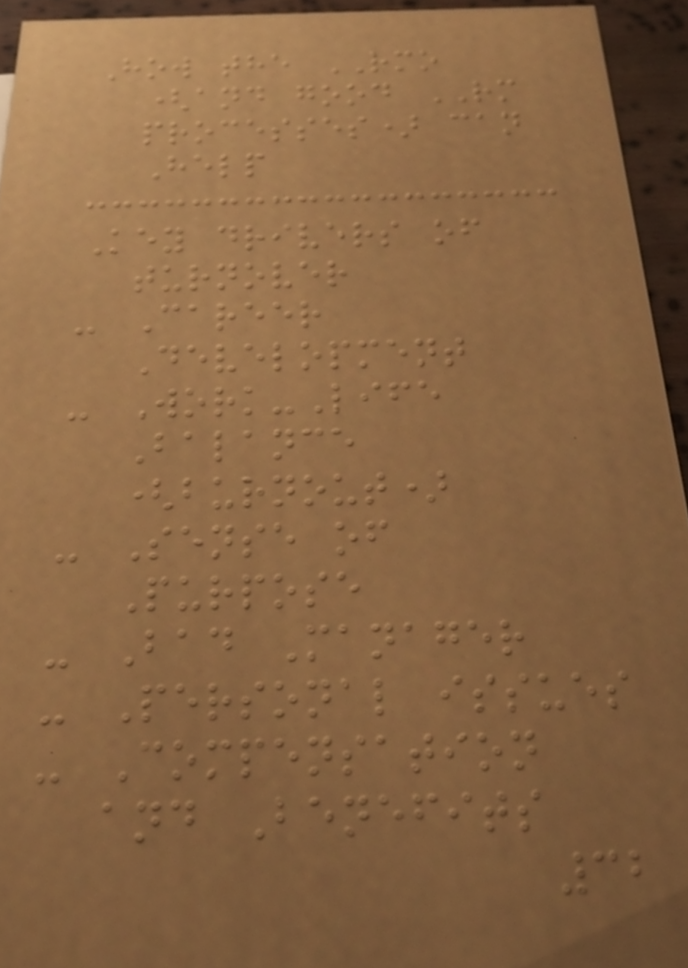How the RMO
(and good RM
processes) can
Help
Key drivers of
turnover
- Career
Development
- Work-Life
Balance
(burnout)
- Sense of
Purpose
- Bad Manager
- Personal issues
- Compensation
and Benefits
32
